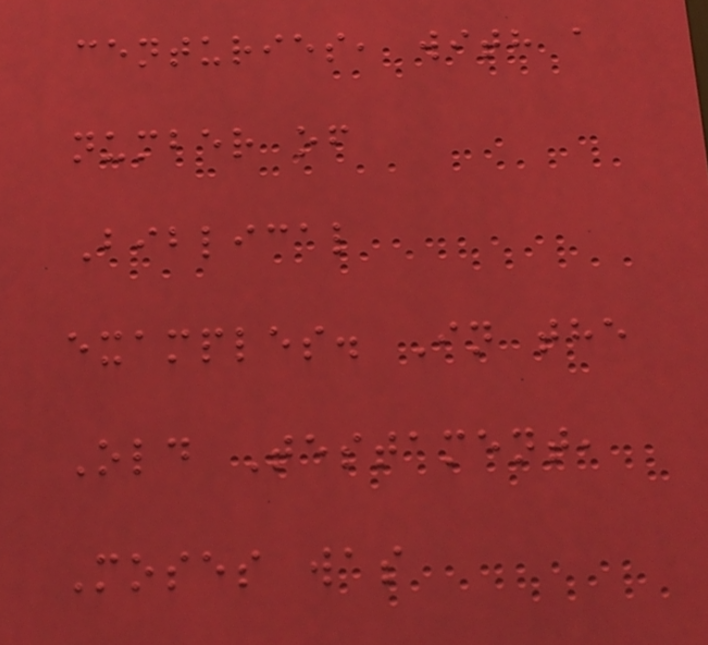centuries, with a
number of
Biblical
examples. In the
Old Testament,
Moses was
